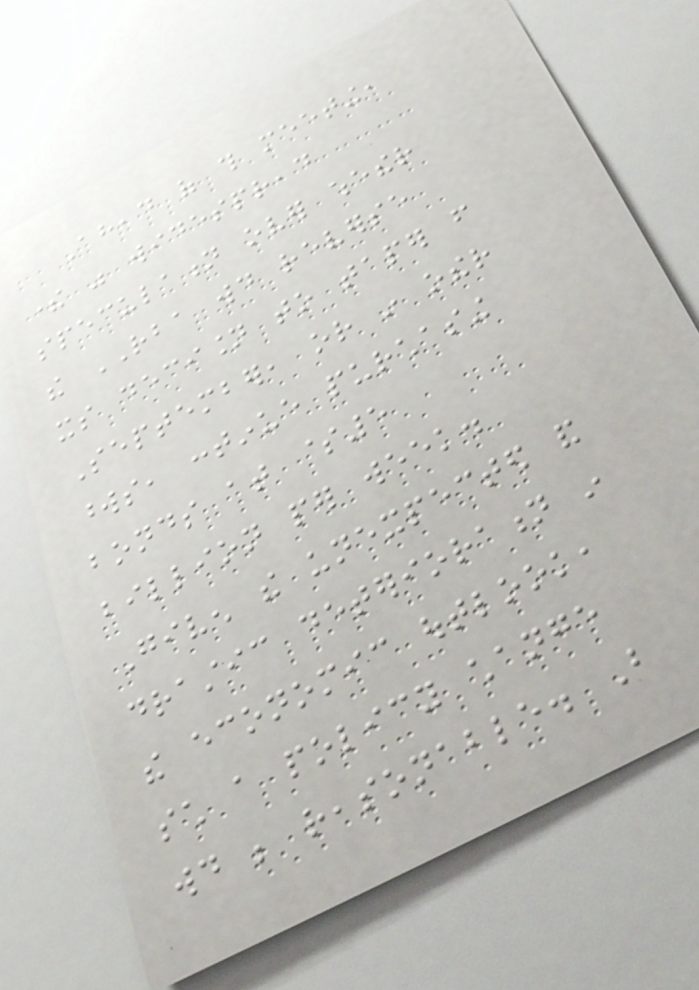Ahead of this meeting,
there was widespread
speculation over whether
the RBA would reverse
its decision to taper from
September, or in other
words, continue purchasing
bonds at $5
billion per week.
Given the unexpected and
drastic deterioration in
the economic outlook,
such a policy change
would be reasonable. But
